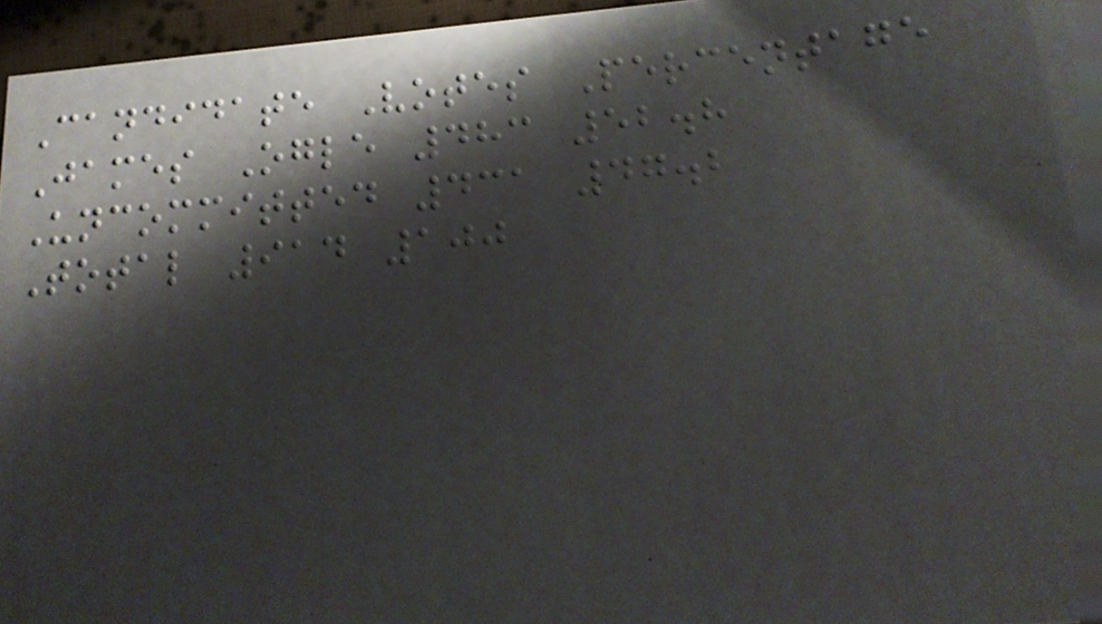Candidate Votes Percentage
James Ogle 483 52.8
Uncommitted 431 47.2
Total 914 100
